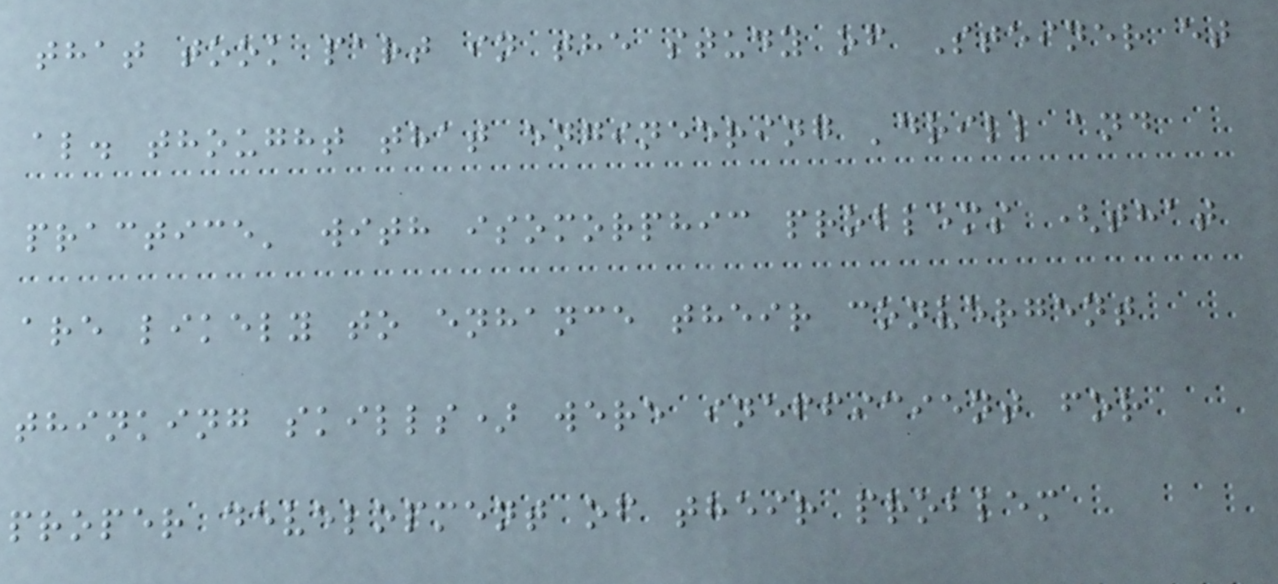that took part in the study of Steiner et
al. thought that engineering 'drill and
practice' with isomorphic problems (that
are likely to enhance their convergent
thinking skills) were inefficient for
proper development of their problem
